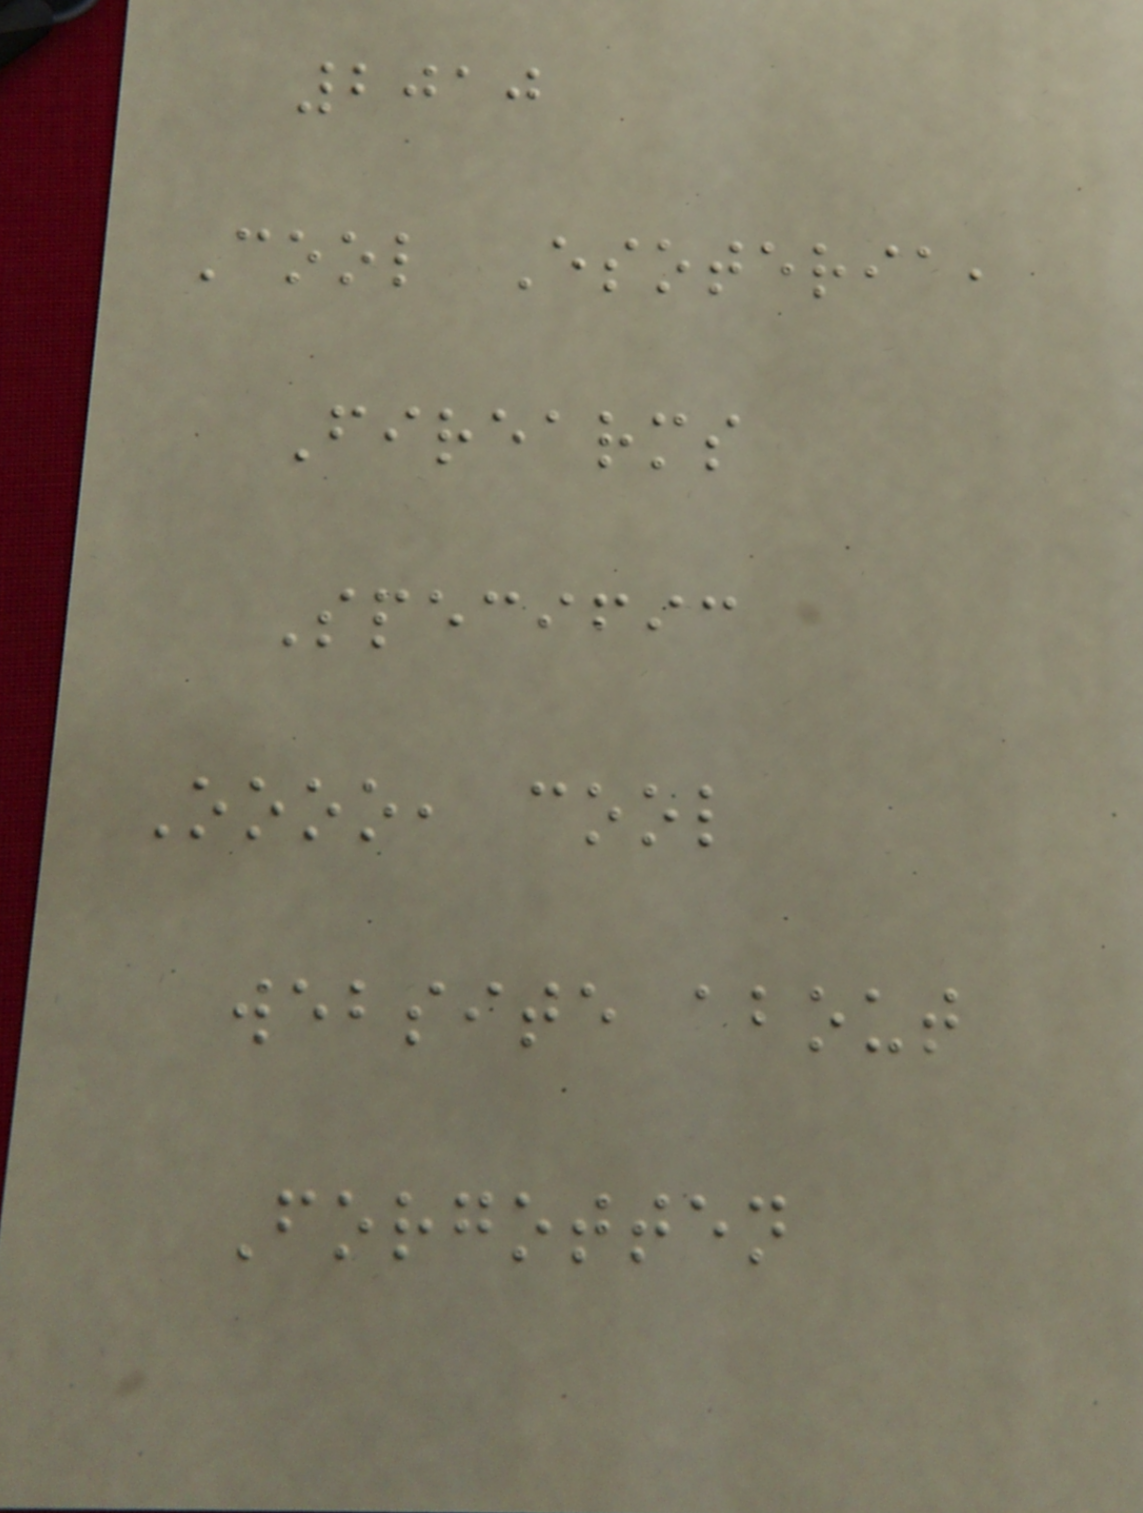2010
Cool Esoteria,
Firearms
Specific
Oooo, cool
website about
Forgotten
